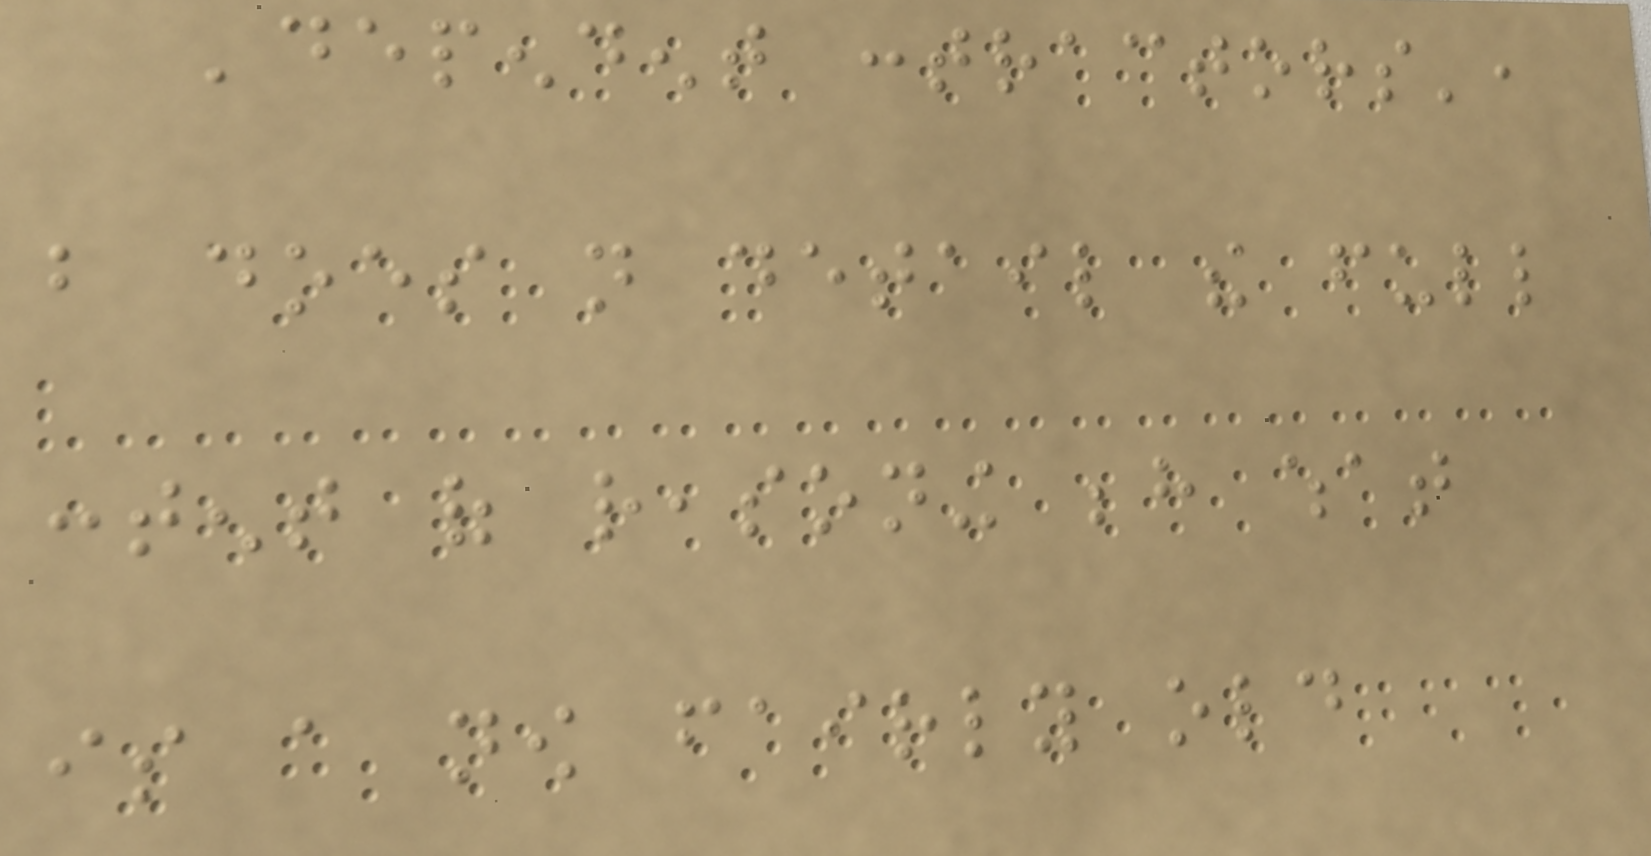'dependent contractors',
but does not detail the full
content of reasoning behind what
is a now fairly old
